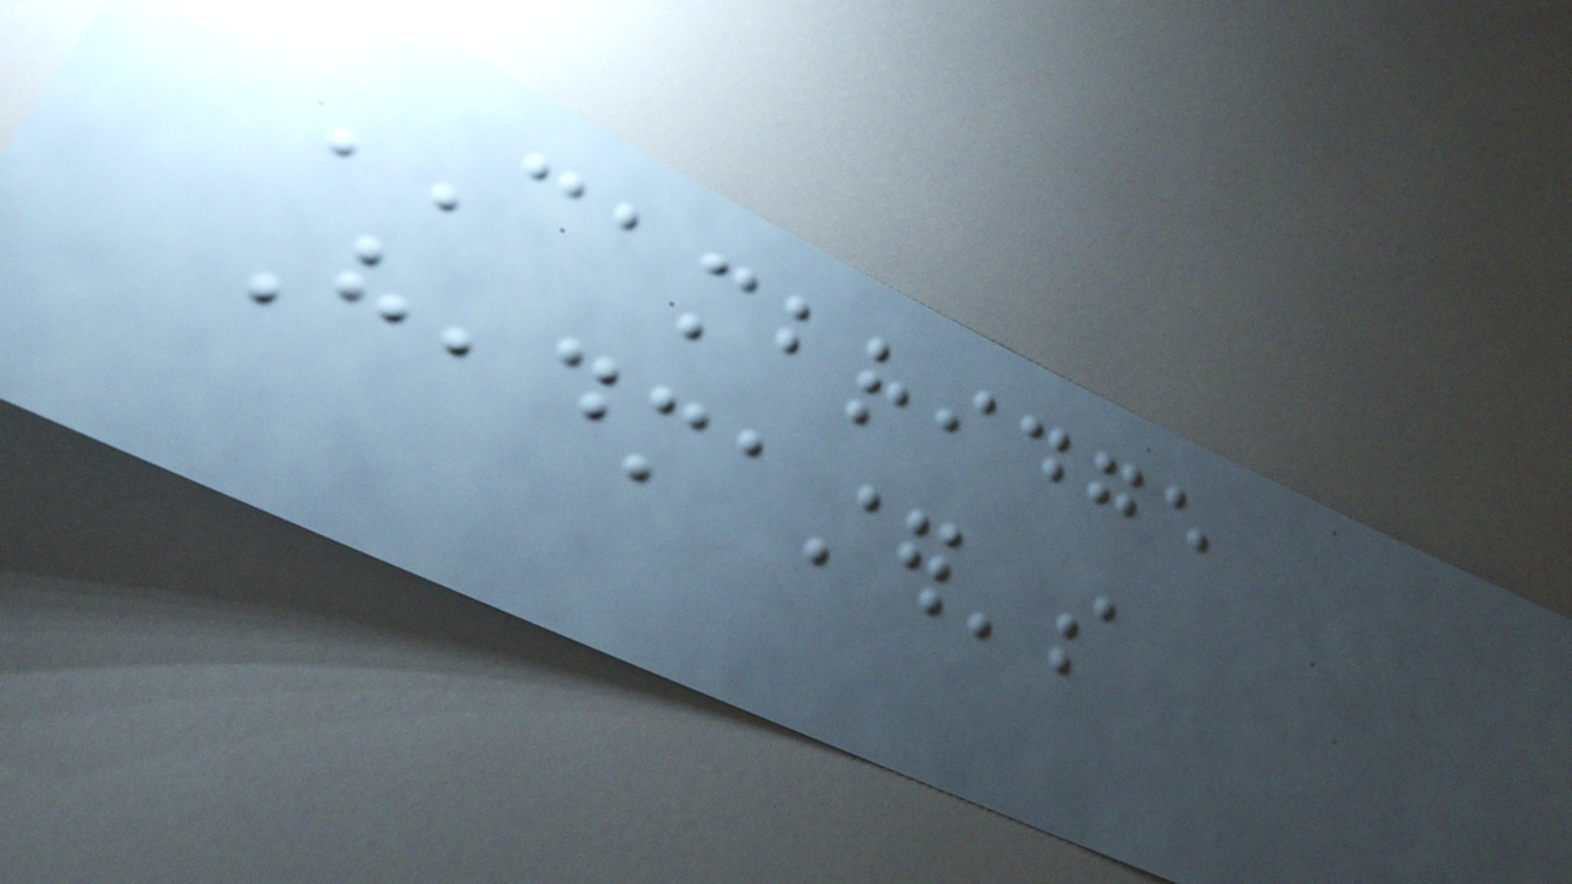CAMBRIDGE
Headmaster's
